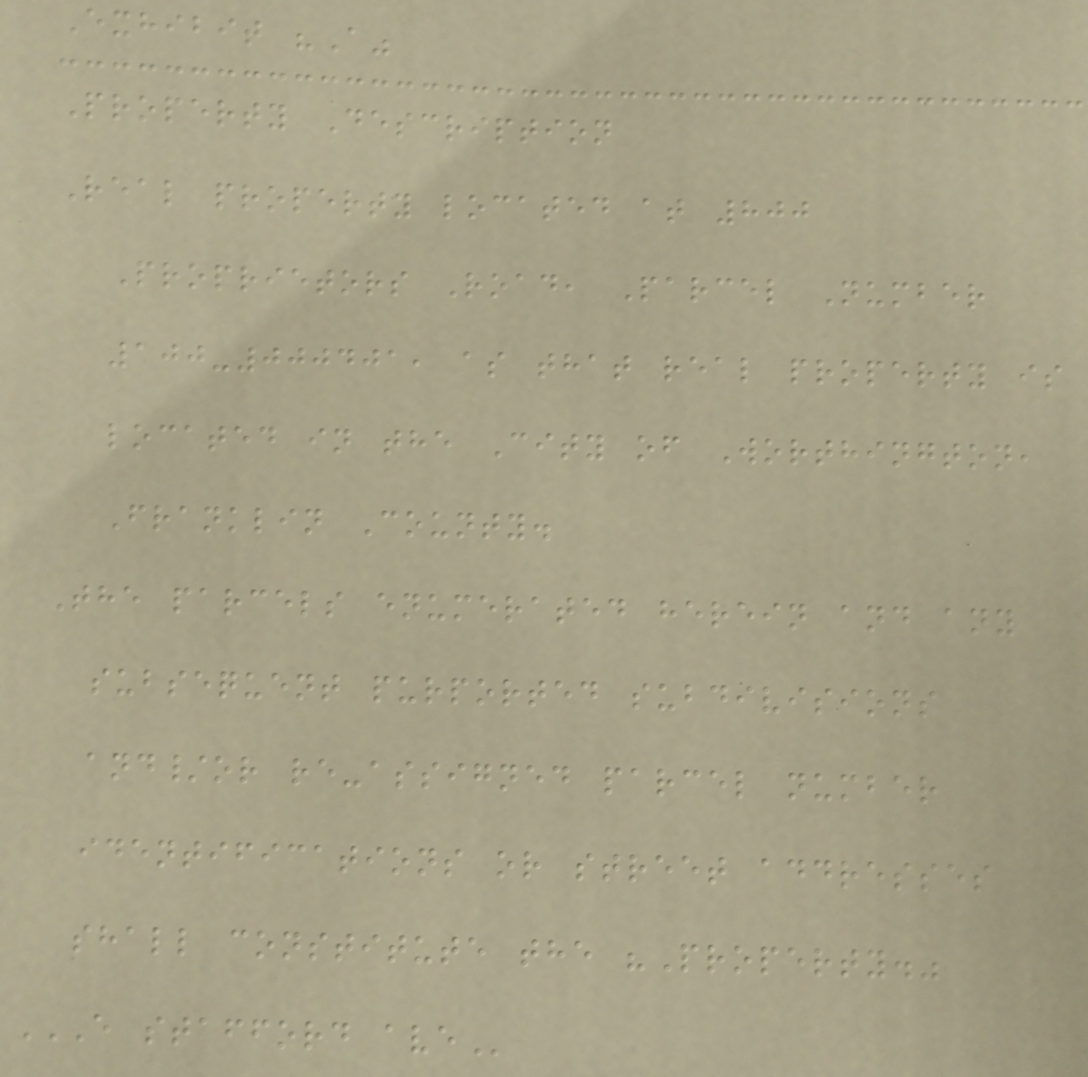Exhibit "A"
Property Description
Real property located at 800
Proprietors Road, Parcel Number
100-000401, as that real property is
located in the City of Worthington,
Franklin County.
The parcels enumerated herein and any
subsequent purported subdivisions
and/or re-assigned parcel number
identifications or street addresses
shall constitute the "Property."
E STAFFORD AVE
